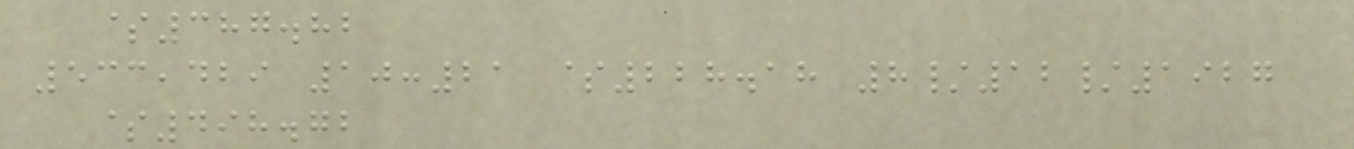$387.82
533,429 10:21 $228.18 8/12/1927
$498.72
